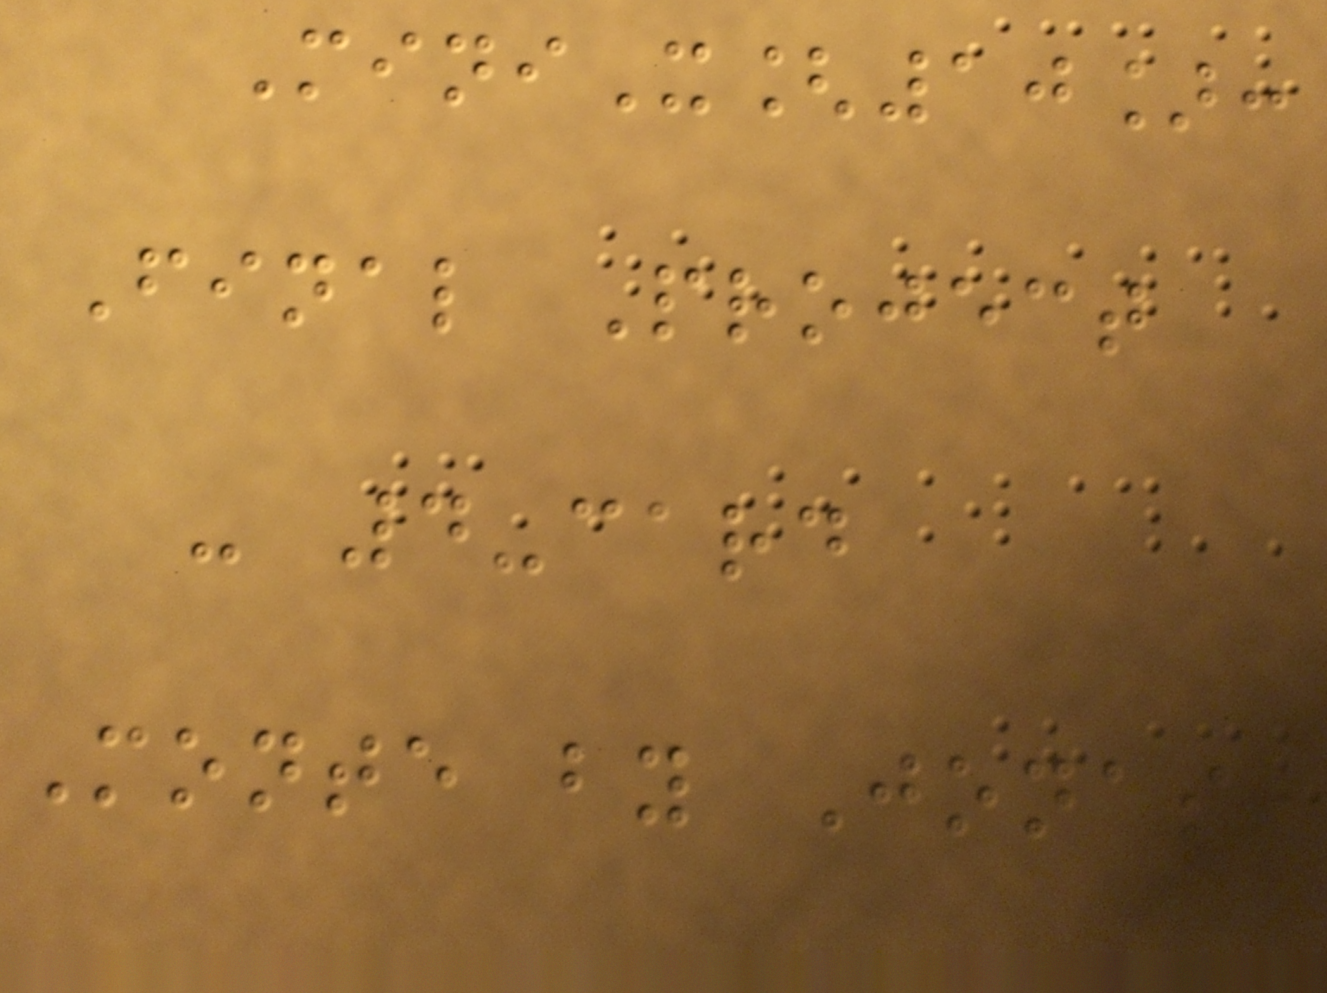MiniX[10]:
Final Project
- 4-card
Monte by Jonas
